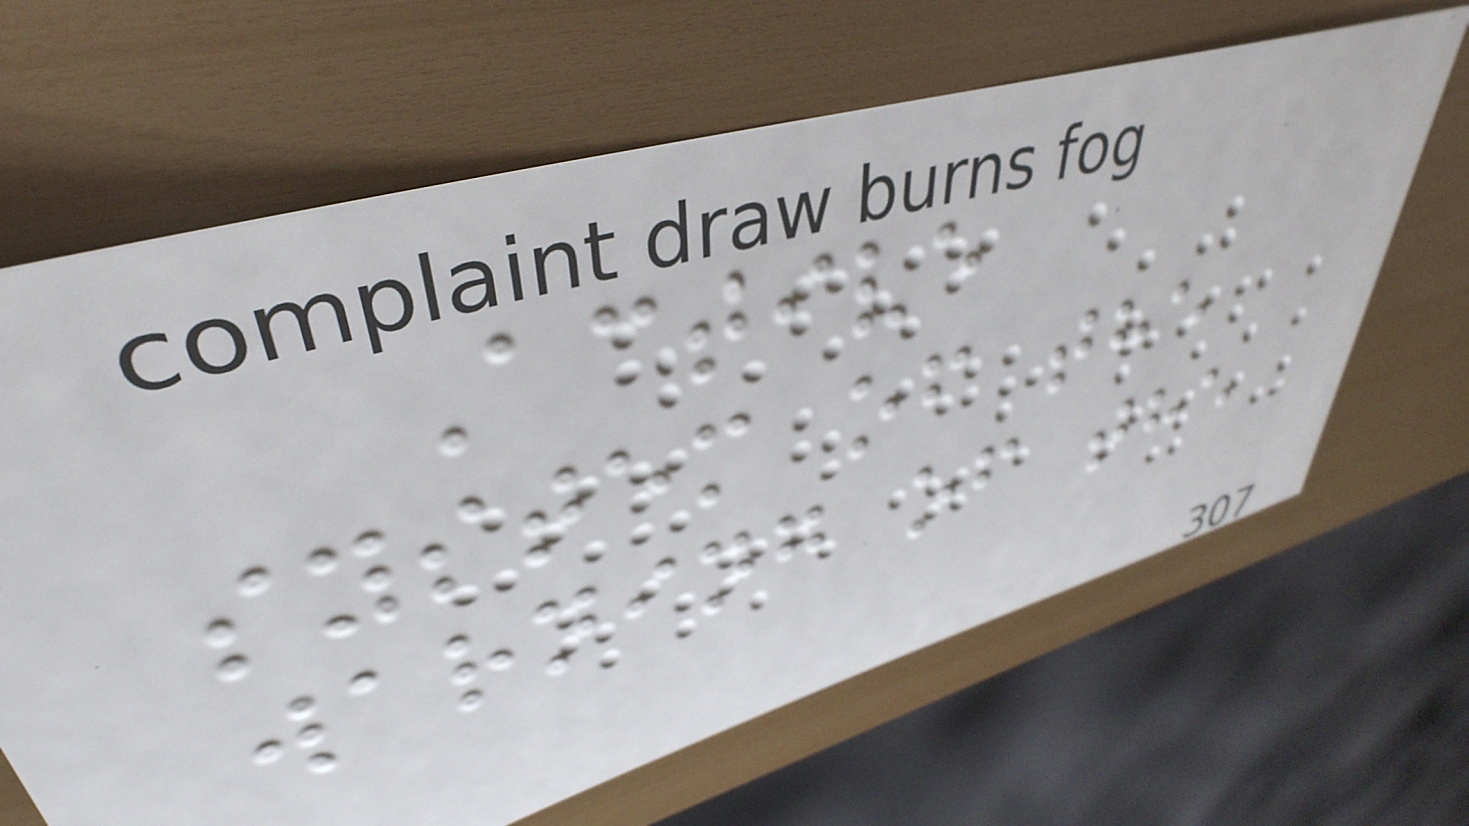Active
system of the
warning of the
